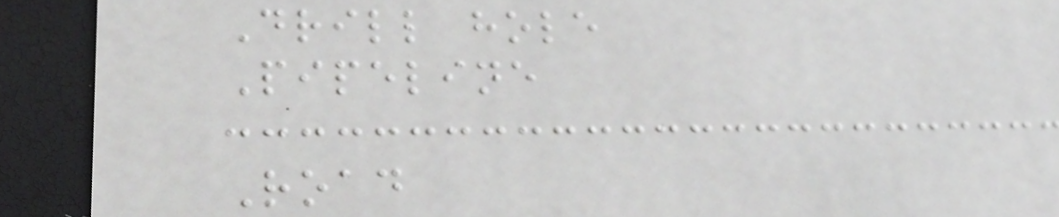Drill hole
Pipeline
Road
